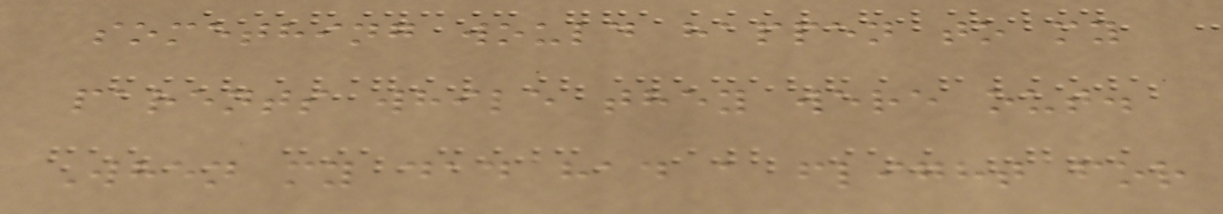something would happen to my
parents while they were out.
When my dad had a flight for
